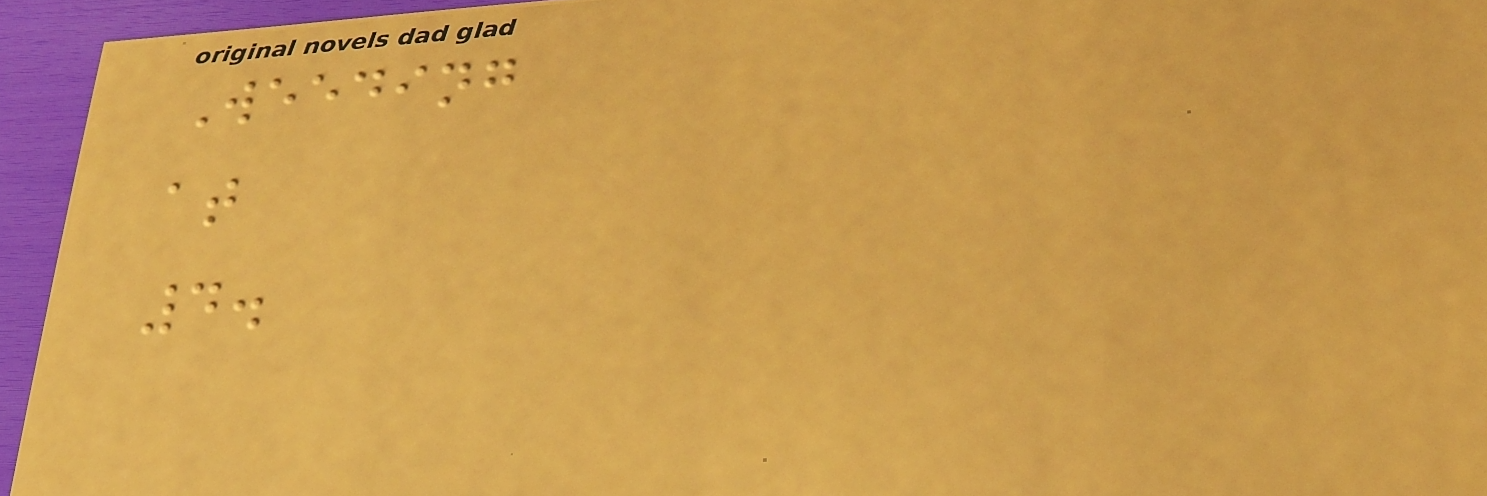Weeding
at
4.
